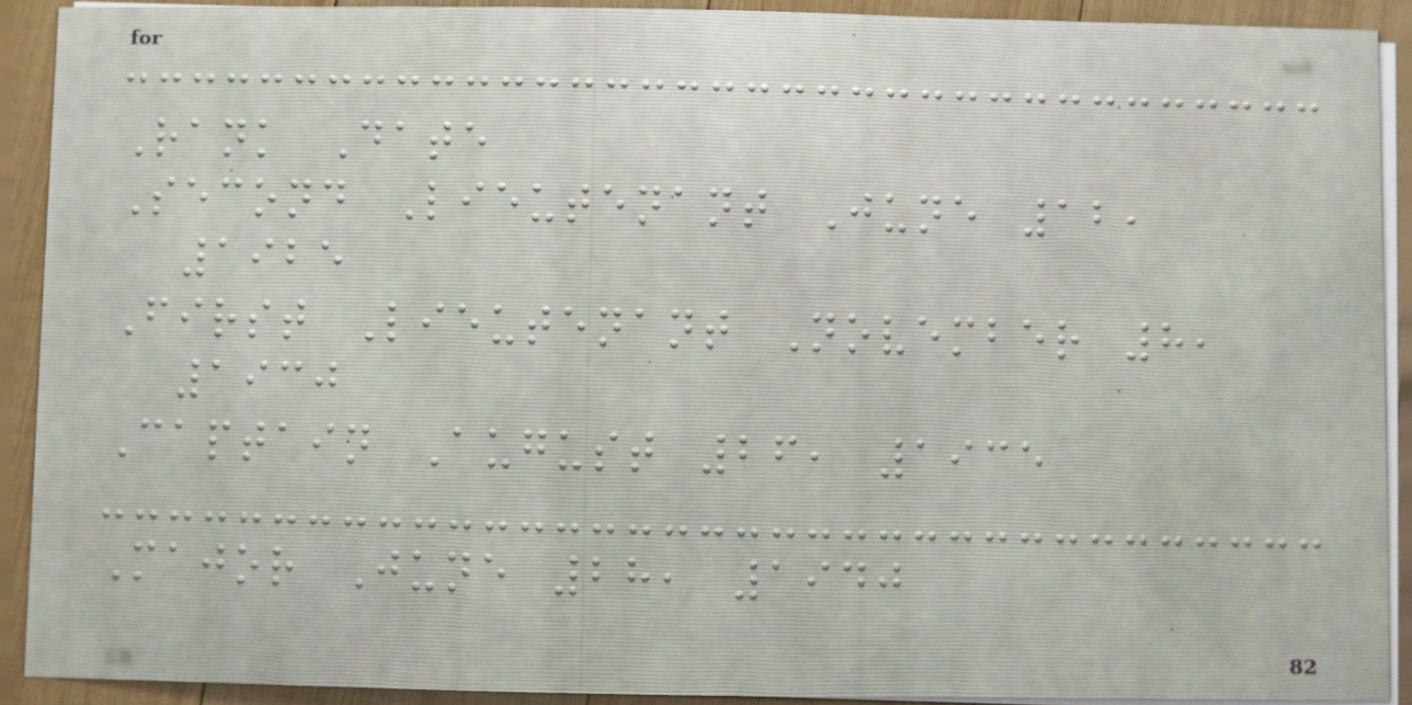Rank Date
Second Lieutenant June 12,
1925
First Lieutenant November 8,
1930
Captain August 26, 1935
Major June 28, 1940
